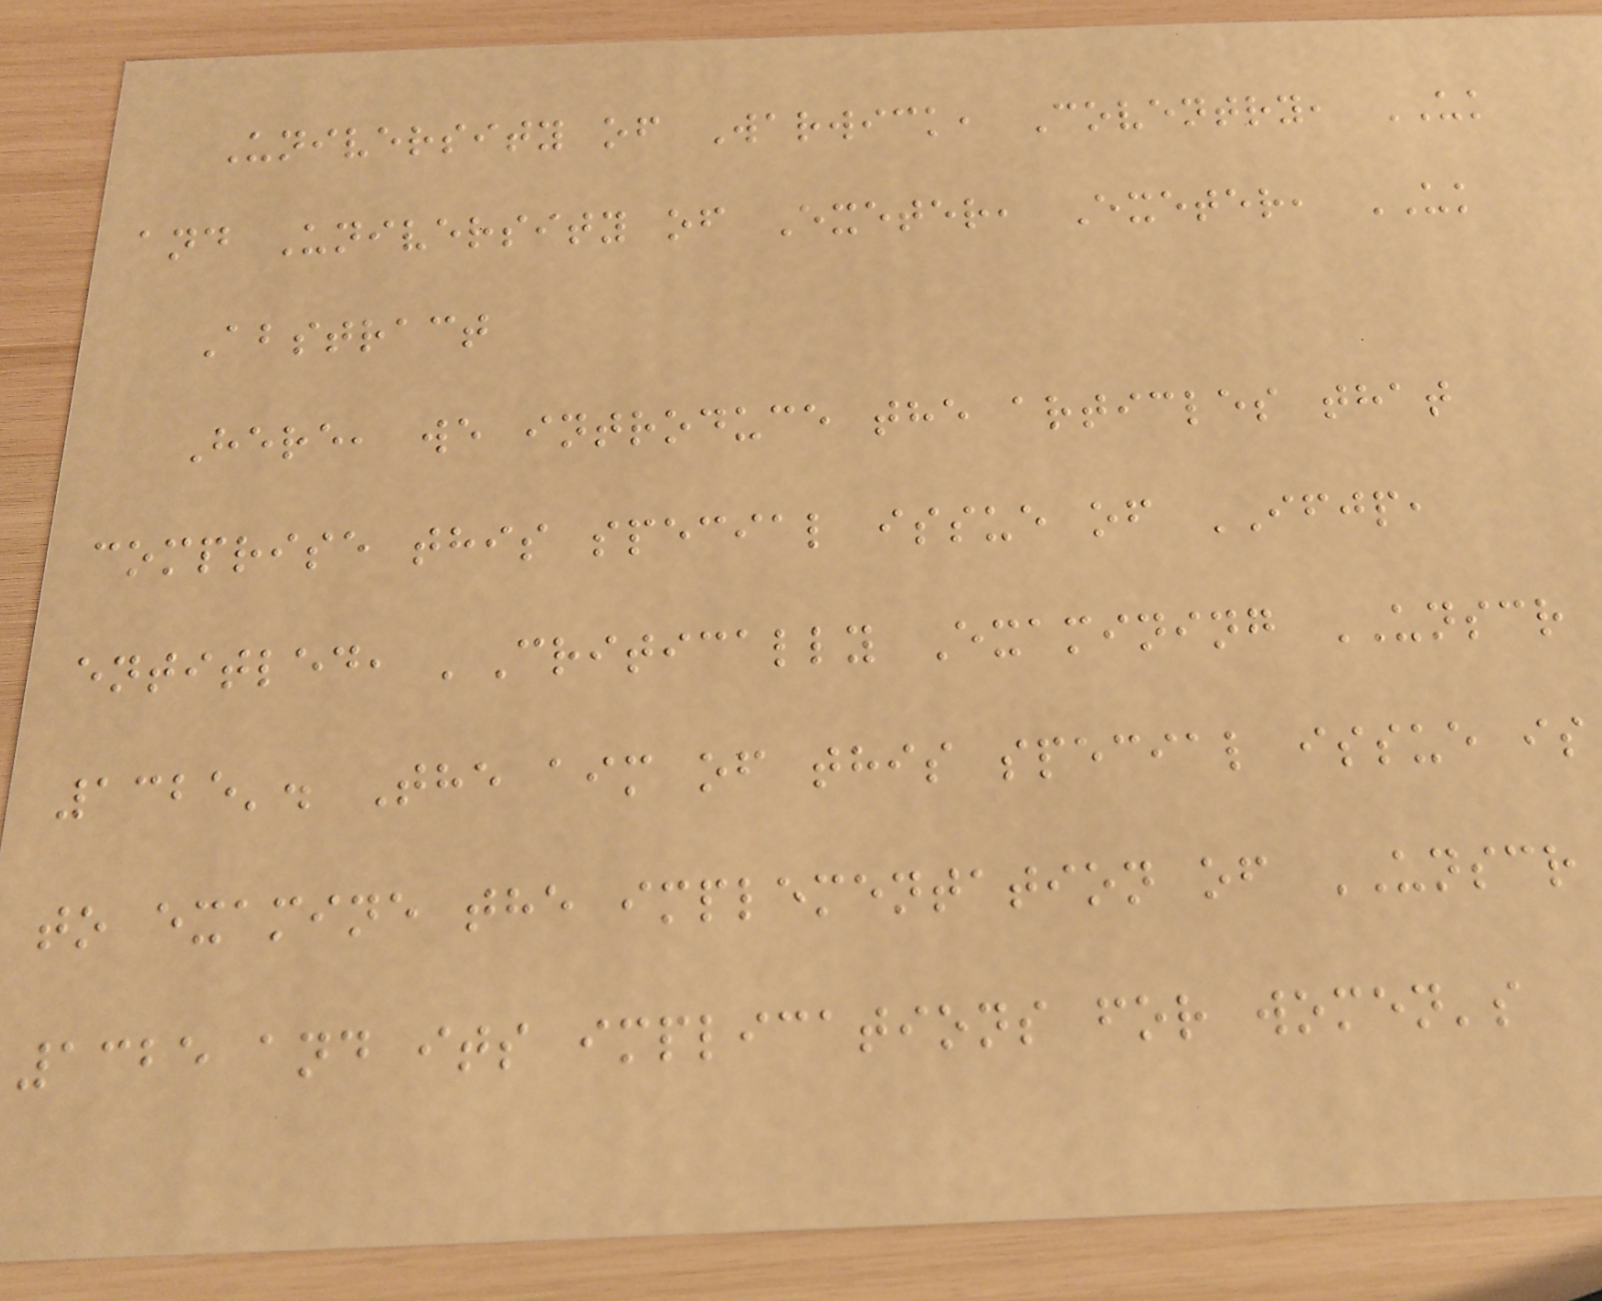University of Warwick, Coventry, UK
and University of Exeter, Exeter, UK
Abstract
Here, we introduce the articles that
comprise this special issue of IFJP,
entitled, 'Critically Examining UNSCR
1325'. The aim of this special issue is
to examine the implementation of UNSCR
1325 and its implications for women's
